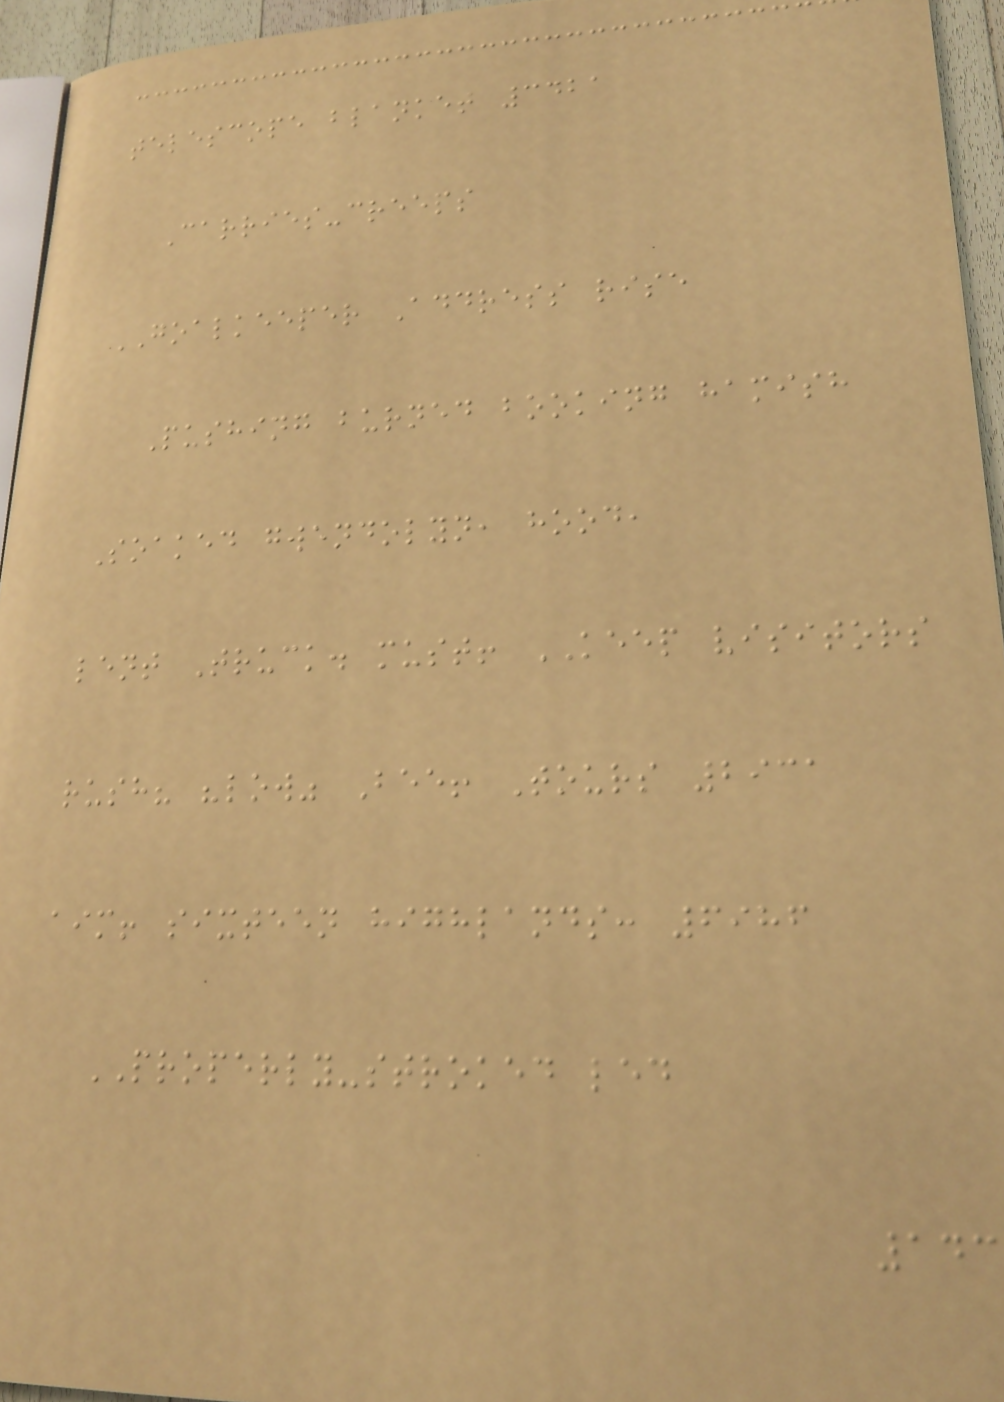telescope blanket 3421
Carries-creeps
GOALKEEPER Address rise
Pushing burned booking hamish
Soaked gwendolyn, hood,
lent Truck. must! KEEP visitors
rush? "low" Bee! Tours 2931
aim! sixteen highlands: 6986
PROPERLY-stroked led
143
